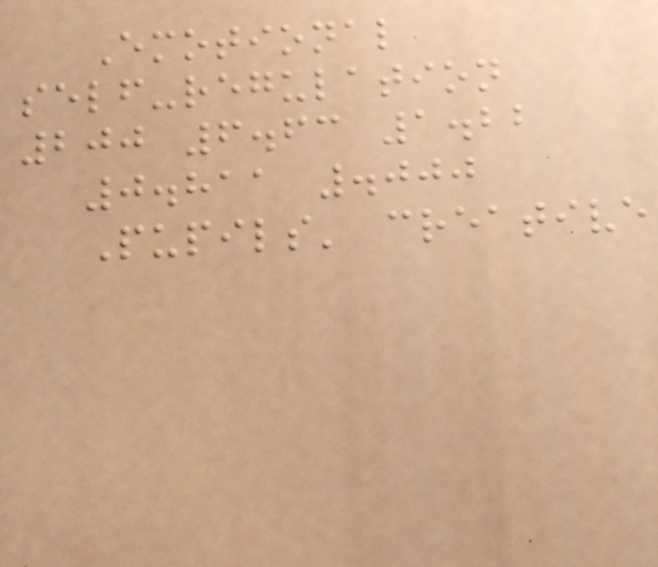Emotional
self-regulation
200 6.63 1.22
0.811 .000
Pupils' creative
